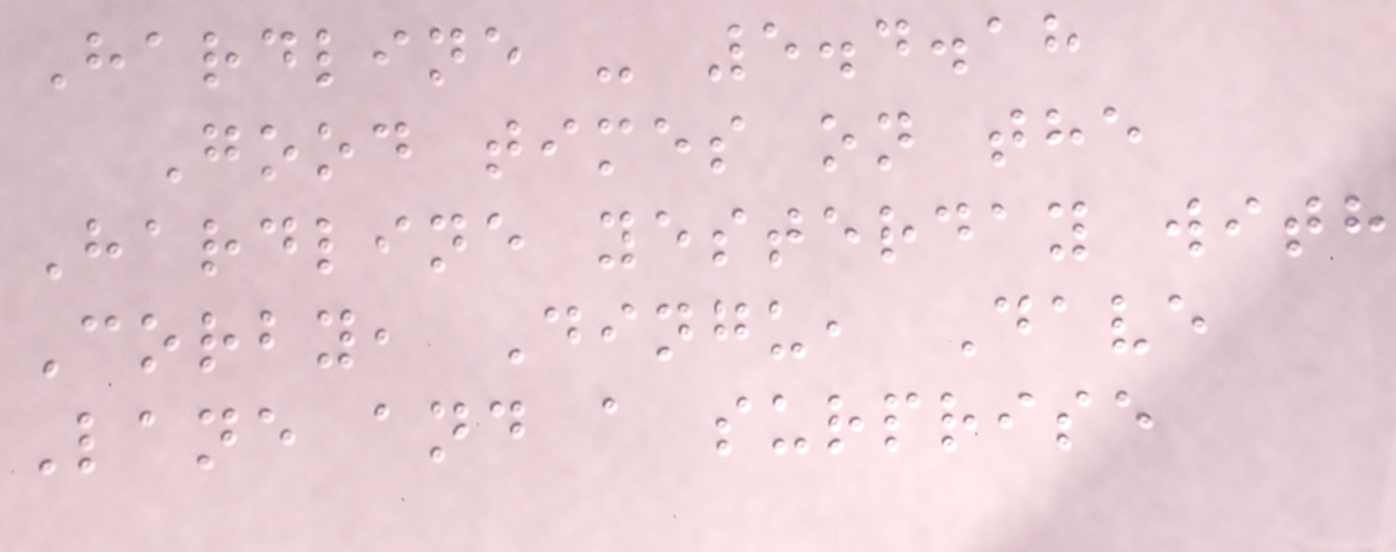Hardline - 5.4.18
Good times on the
Hardline yesterday with
Corby, Dingu, Dave
Lane and a surprise
